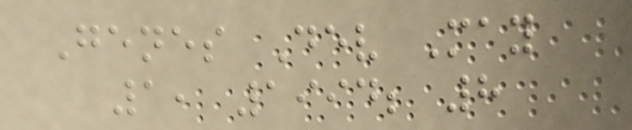Genes Dev May
1, 1994; 8
